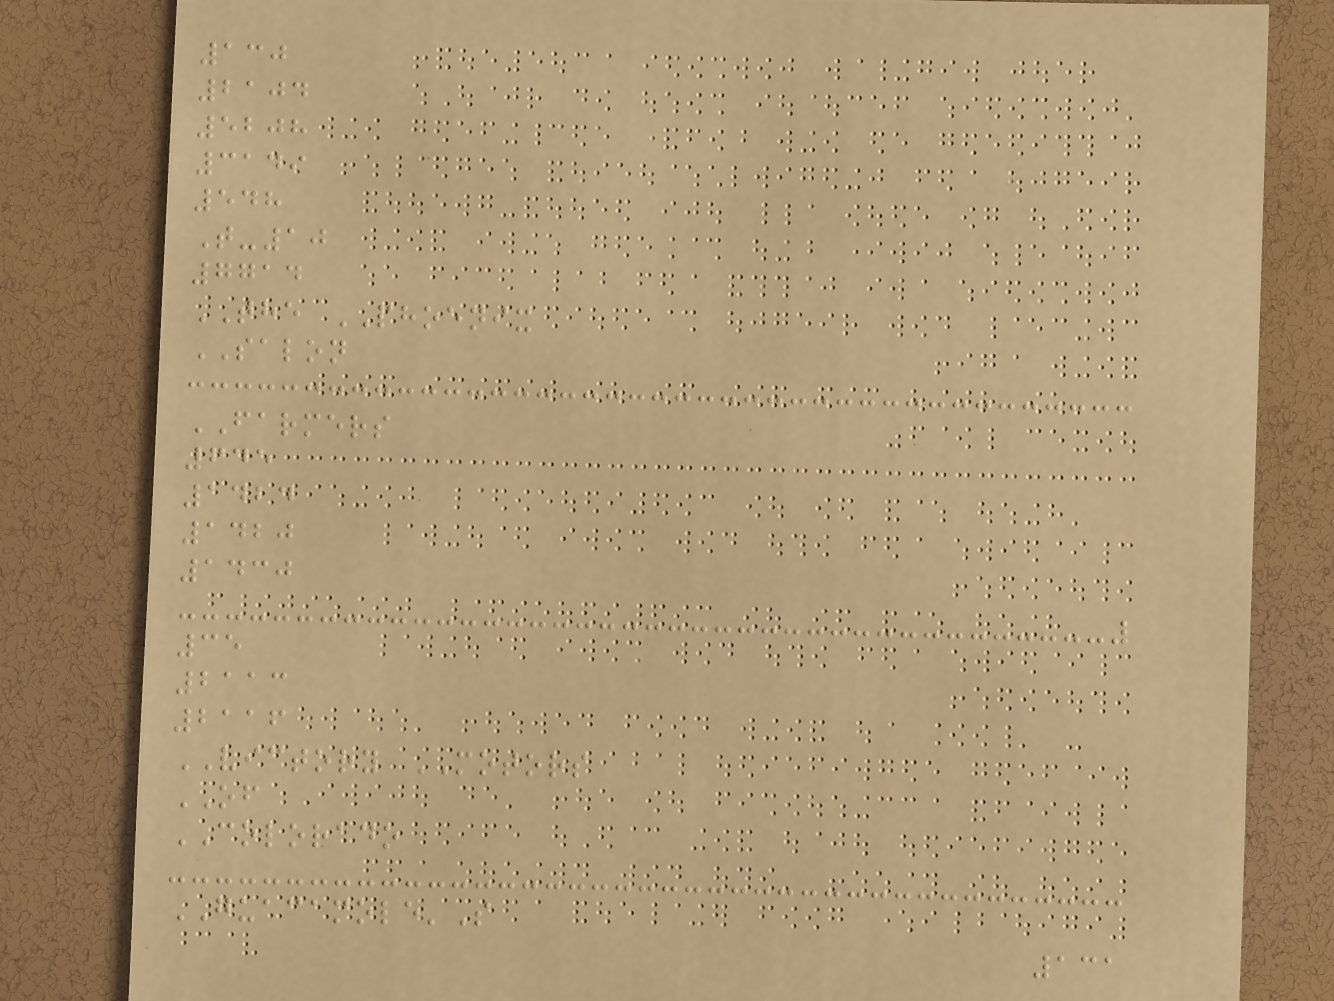130
2104
5208
3149
548
T-10
7714
THE PHOENIX
SALON
FARMERS
645
1424
1420
1430
35
2113
2116
VICTORY MOTORS
OF
COLORADO
GUACAMOLE'S
131
